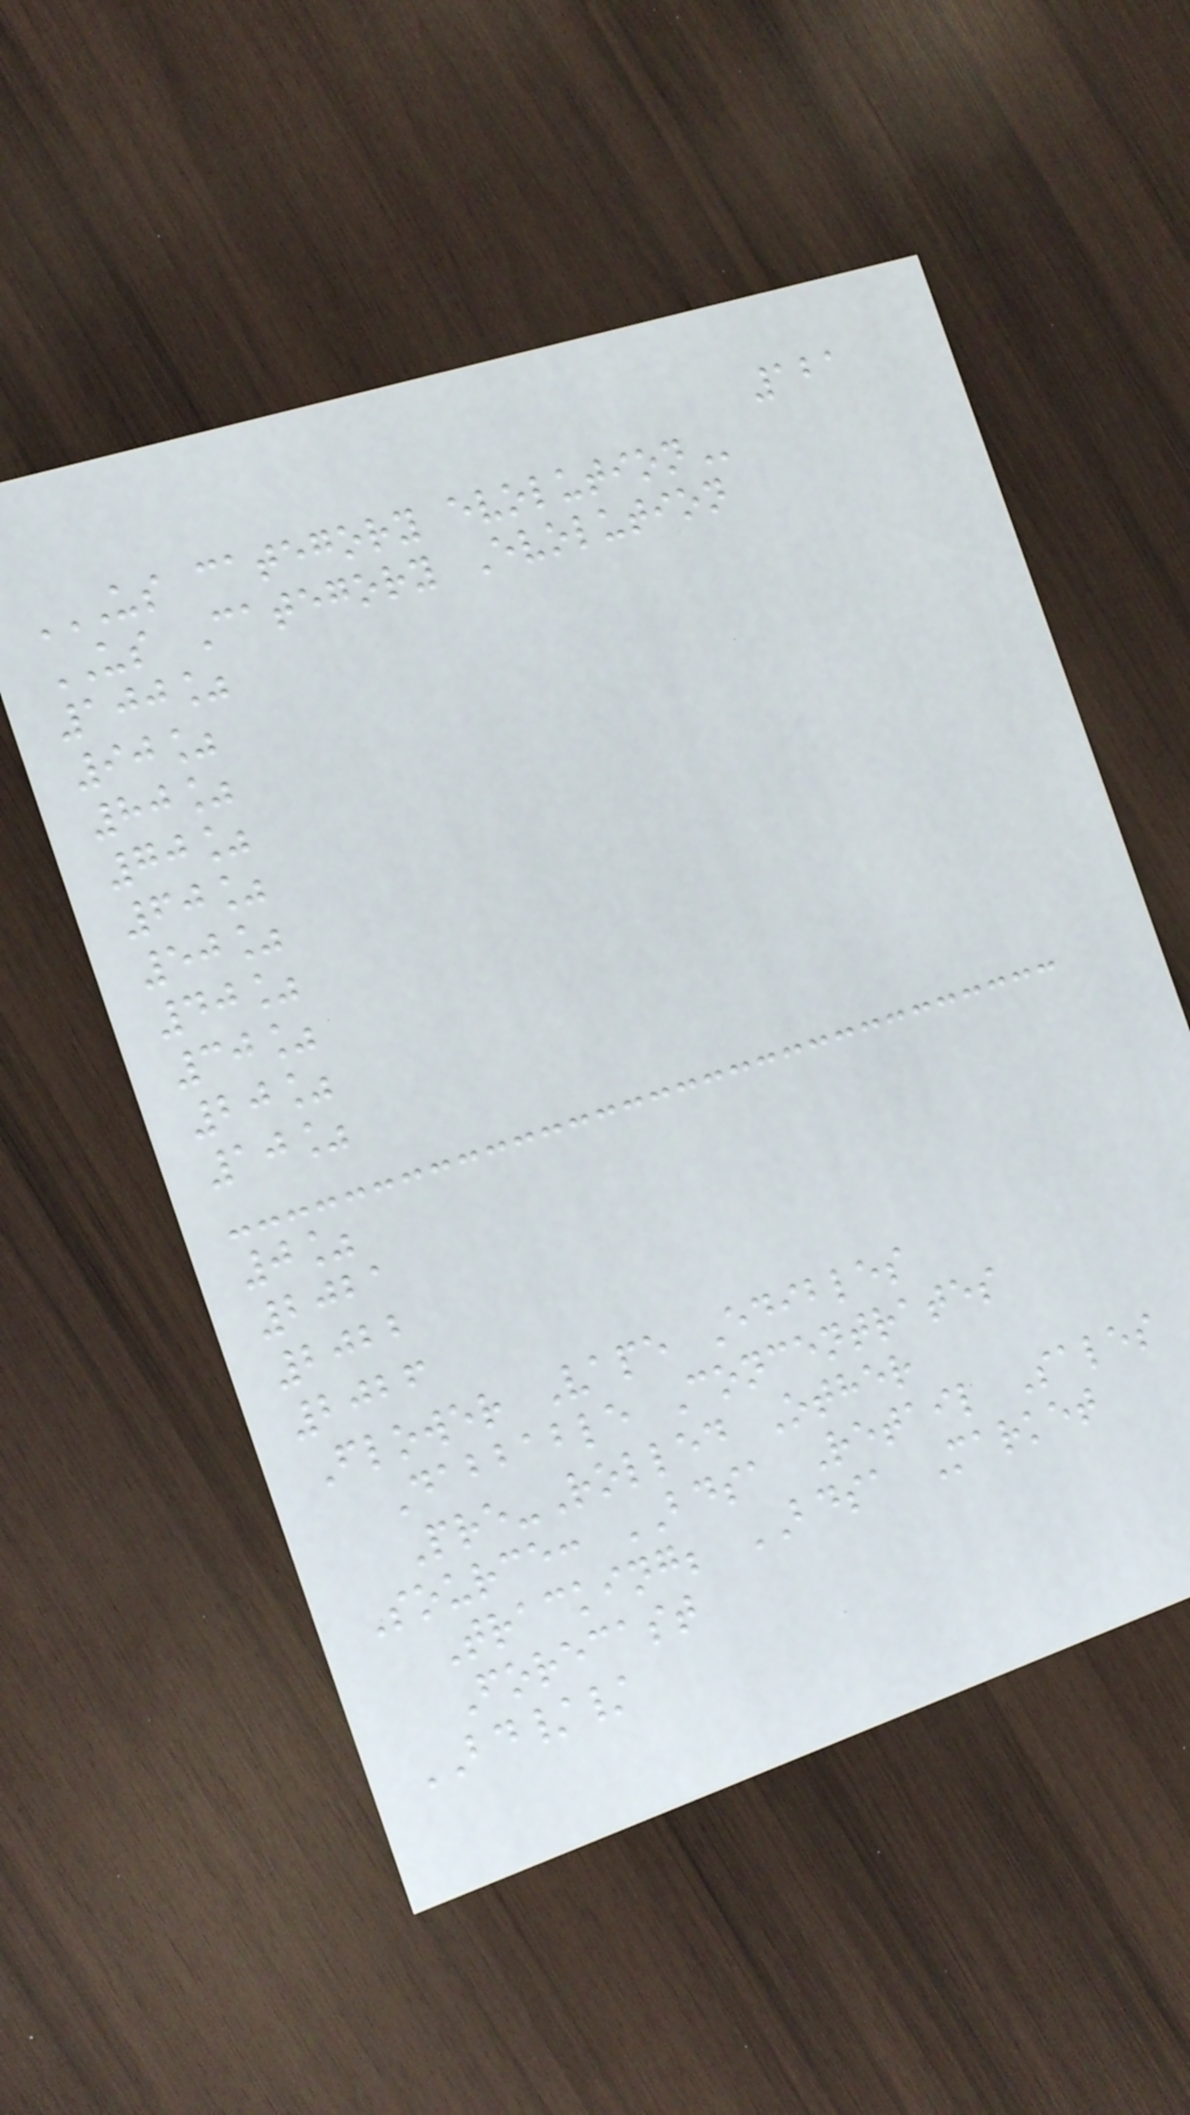121
US CATEGORY EVOLUTION
US Category Evolution
100%
90%
80%
70%
60%
50%
40%
30%
20%
10%
0%
2021
2022
2026
Flower Vape Edibles
Dabbable Concentrates
Pre-Rolled Other
Source: BDSA Retail Sales
Tracking; BDSA Market
Forecast
BD//
